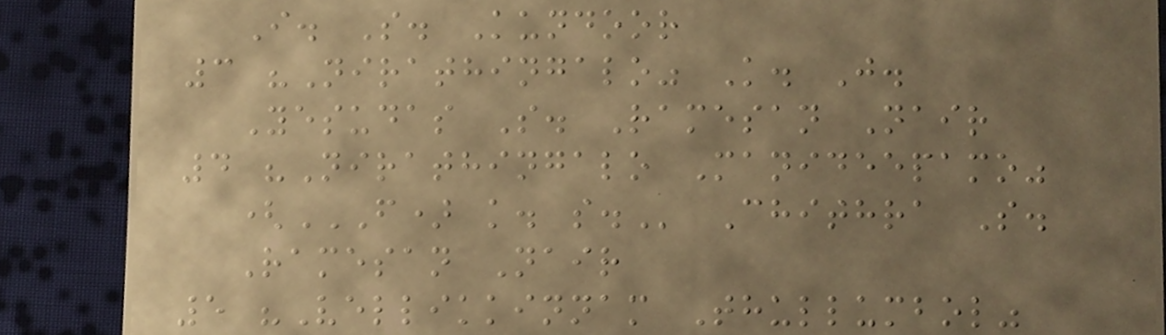I. S. Kundoor
3 "Nirathingalo" K. J.
Yesudas S. Ramesan Nair
4 "Nirathingalo Manideepamo"
(F) K. S. Chithra S.
Ramesan Nair
5 "Vellikkinnam Thullumbol"
